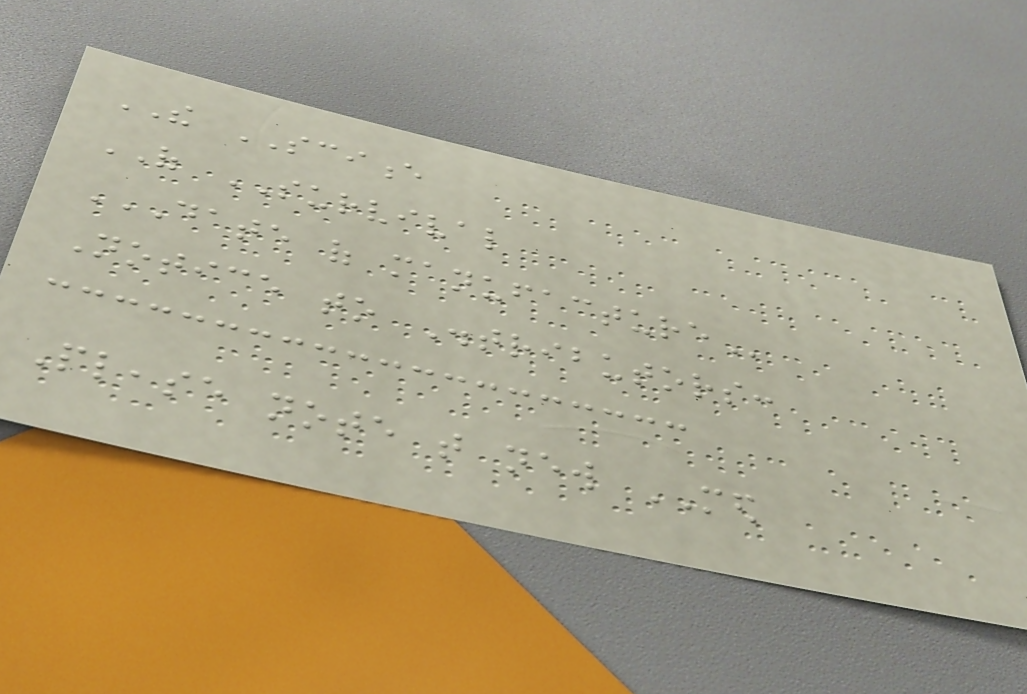THE SCIENCE
OF SURVIVAL
DATE OF MANUFACTURE
Notice to Distributors:
Please note that new MED
